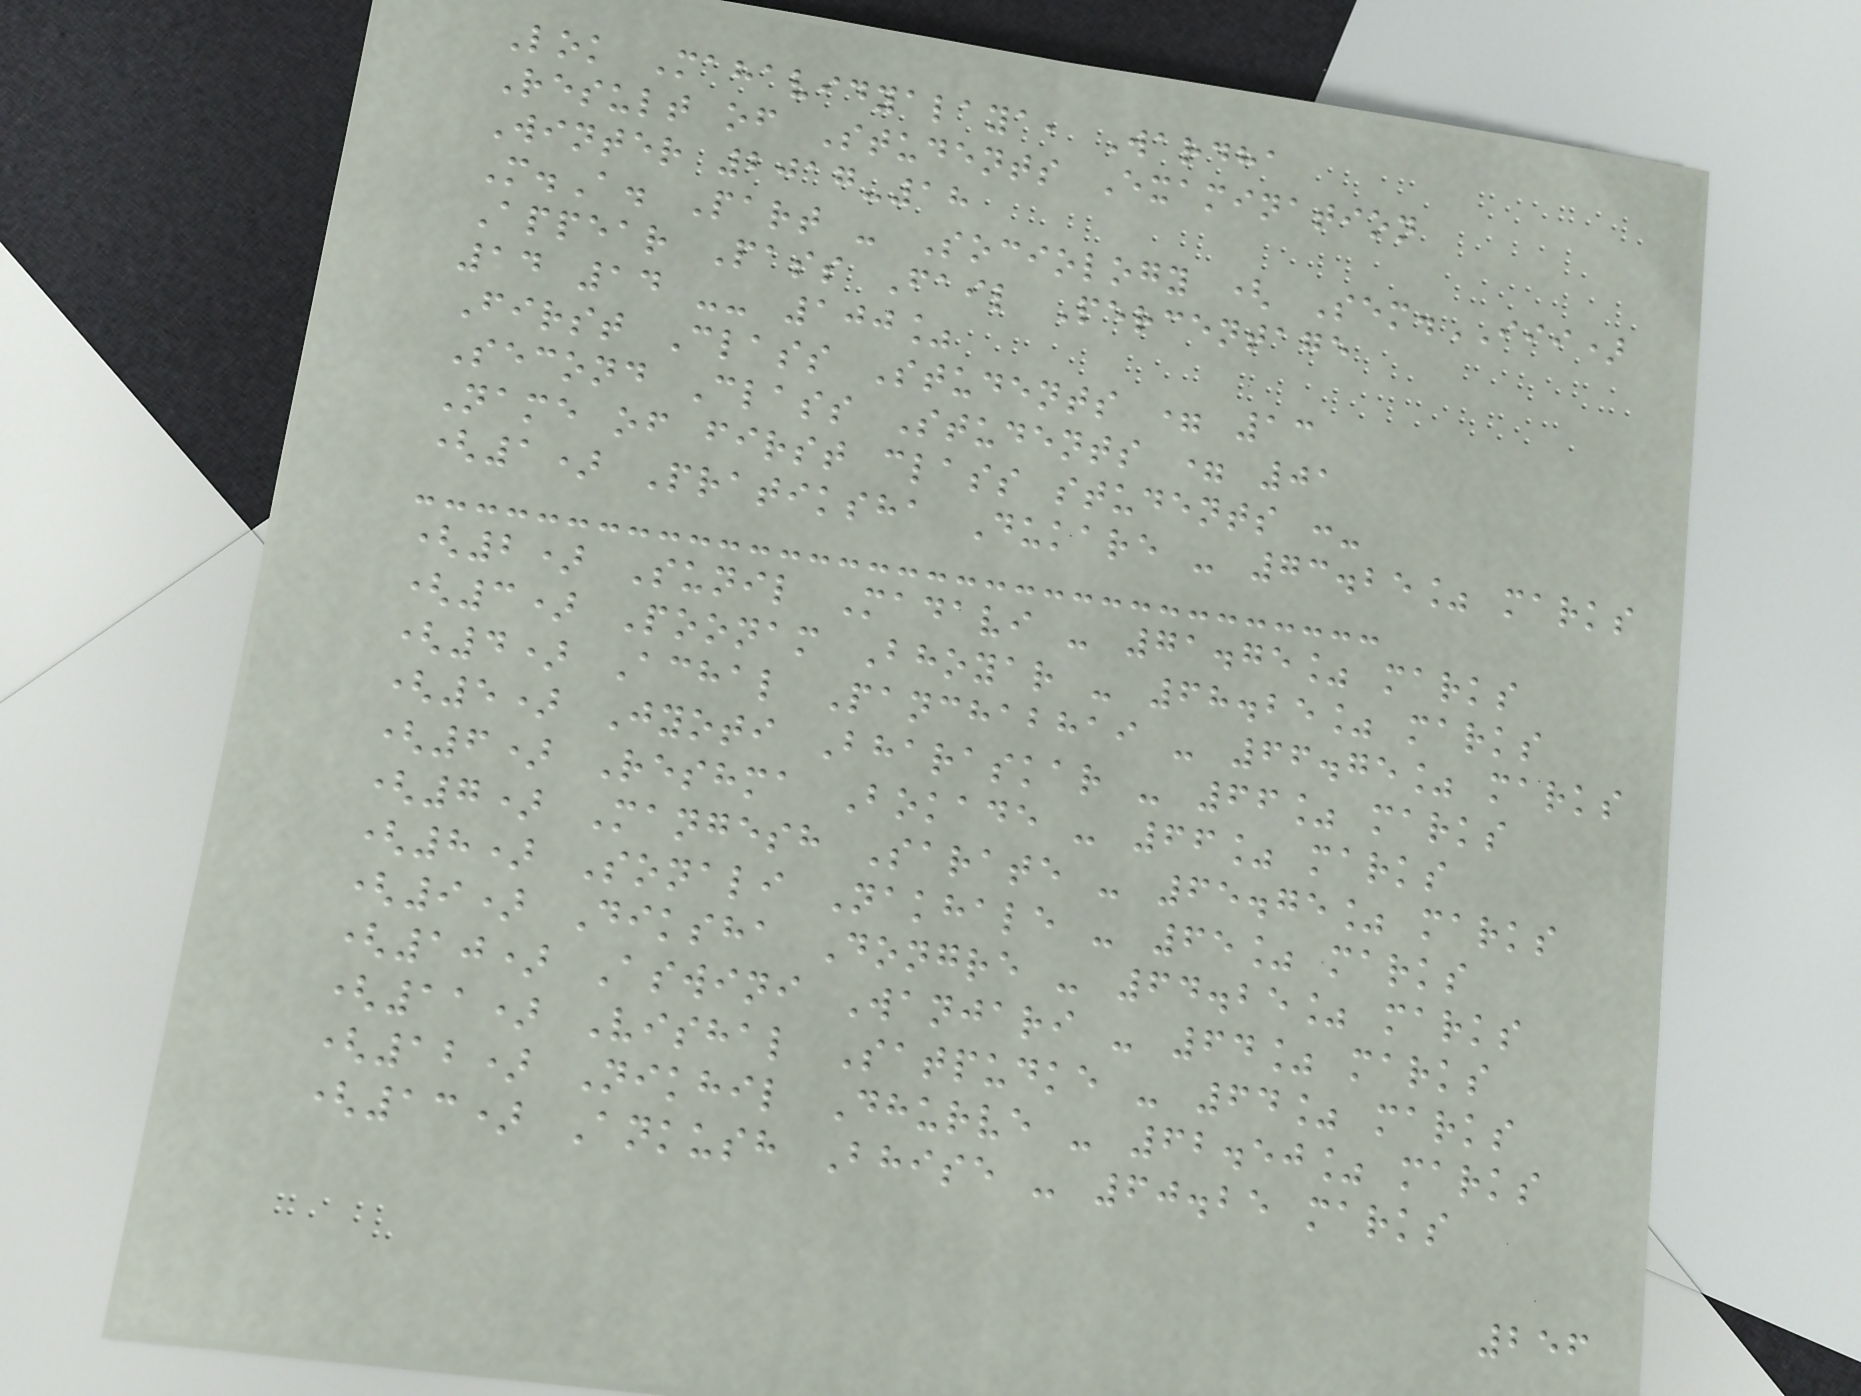Lok Mahavidyalaya, Wardha
Result of Students Examination
Winter 2017-18
M.A. Part - Sociology ( Sem.III)
Appear Pass Fail Percentage
14 14 -- 100%
First Class Students = 13
Second Class Students = 01
Name of first class students :-
(1) Pratiksha Dukare - 73.25% marks
(2) Sunil Madavi - 71.75% marks
(3) Poonam Bhoyar - 68.25% marks
(4) Achal Panchabhai - 66.75% marks
(5) Jyoti Bharaskar - 66% marks
(6) Reshma Bokade - 66% marks
(7) Mangesh Sarate - 65.75% marks
(8) Sonali Nakhale - 65% marks
(9) Diksha Dongre - 64.25% marks
(10) Aswini Wanjari - 64% marks
(11) Vishal Satpudke - 64% marks
(12) Nikhil Dhurve - 62.50% marks
(13) Ankush Bhise - 60.25 marks
256
